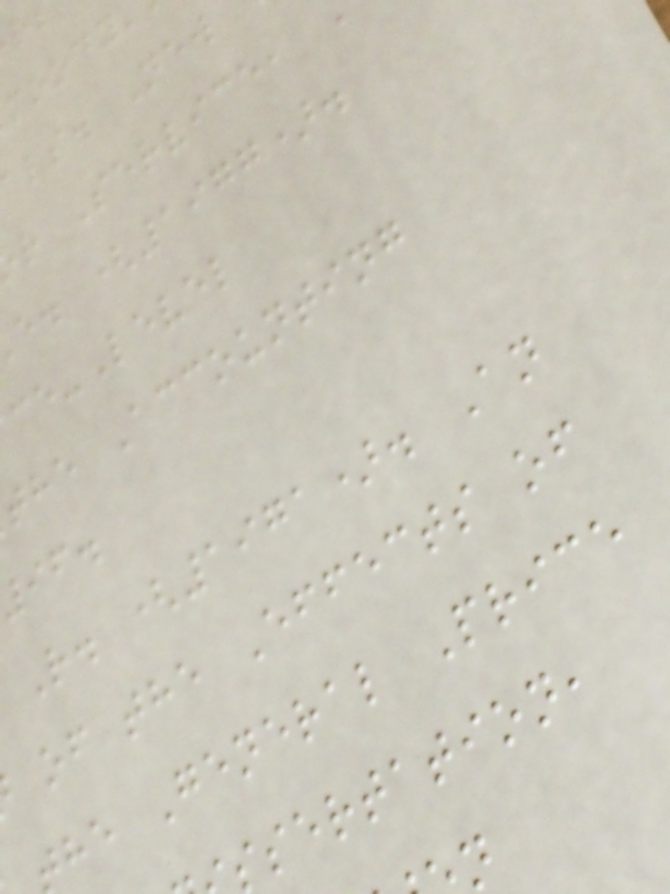als. New
r Service,
e. (1977).
ce-Level
the Accounting
R. (1971). An
of the Effects of
he General Price
ssertation,
